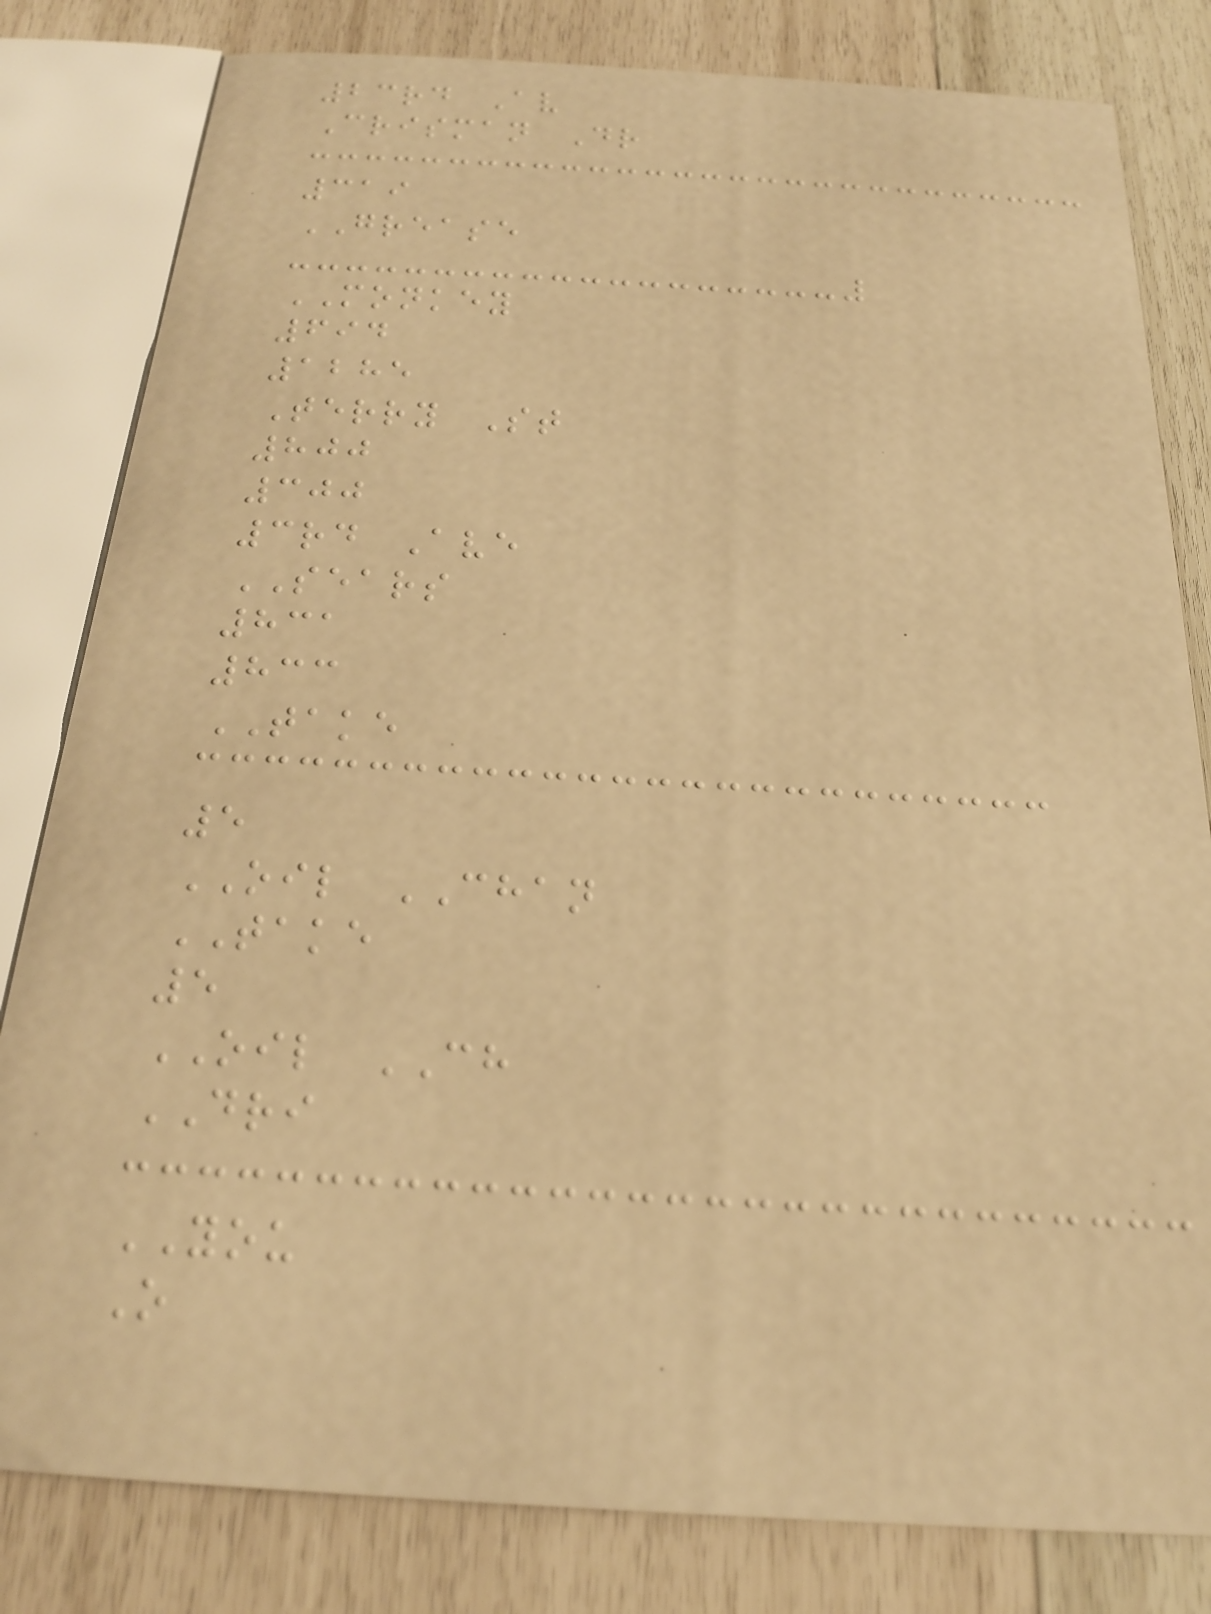23rd Av
Crisman Dr
319
GREASE
MONKEY
694
1285
Terry St
800
300
3rd Ave
SEARS
831
833
TAKE
5
OIL CHAN
TAKE
5
OIL CH
DRI
YOU
O
